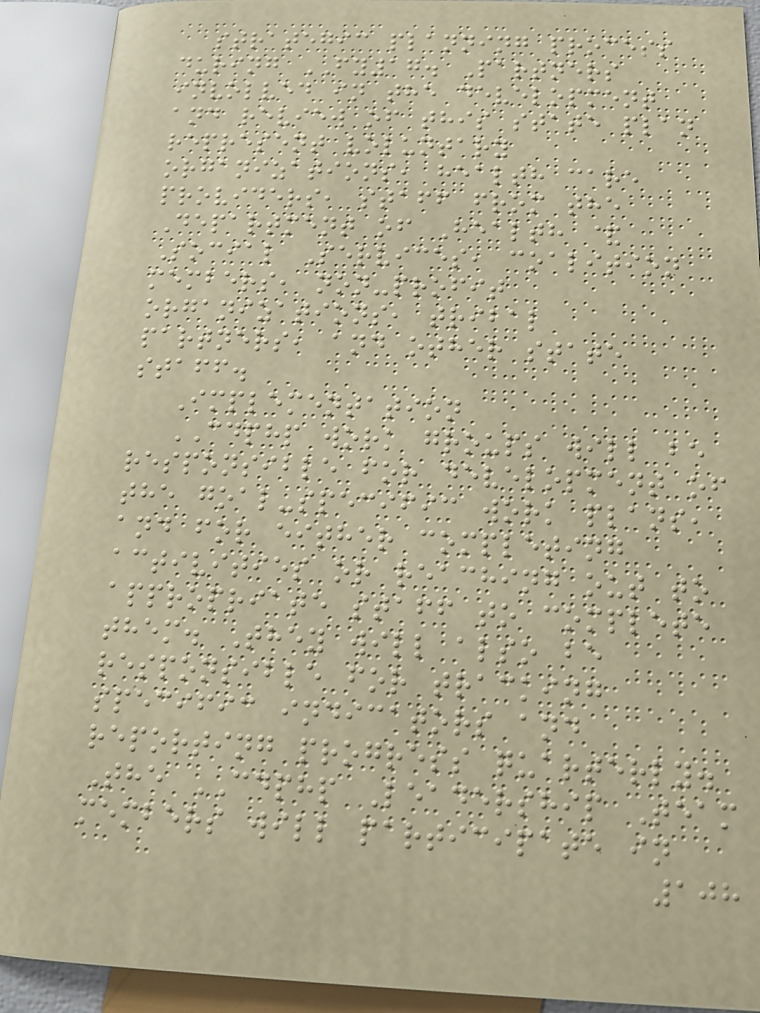strategic planning process
during FY17. Partners
involved in the development
and review of this state plan
represent voluntary
organizations, health care
providers, staff from the
Department of Health &
Social Services, coalition
members, non-profit
organizations, tribal
partners, and other state
staff.
Implementation
CDPHP work groups will be
responsible for development of
the goal-specific work plans,
and for either completing
activities or reaching out to
appropriate staff to complete
them. They will also be
responsible for tracking
specific indicators and
reporting progress quarterly.
The CDPHP Leadership Team
members will participate in
108
